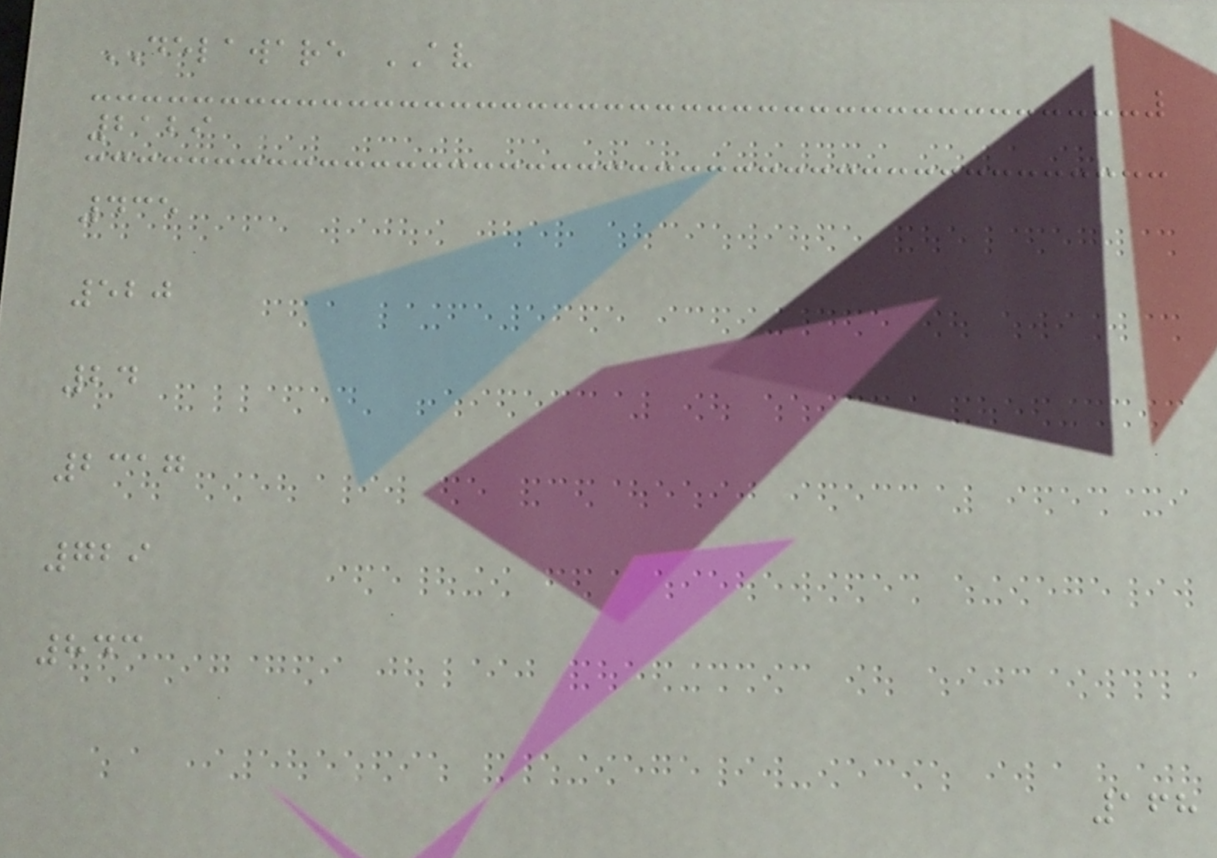DELAWARE AV
2129
435
520
24
2317
729
843
168
